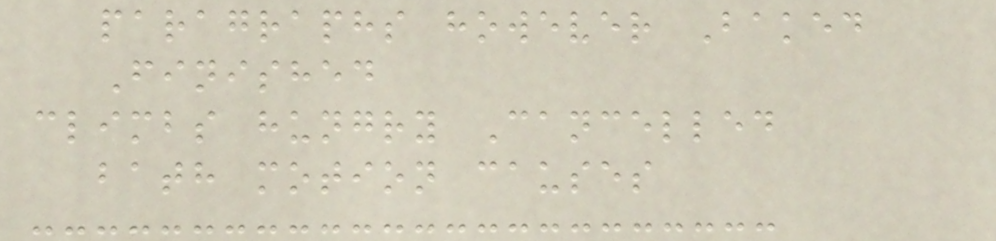paragraphs however Baked
Finished
climbs hungry Cancelled
bath motion causes
